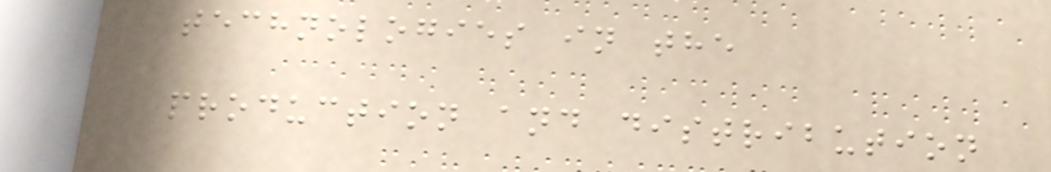technologies in the
production and distribution
